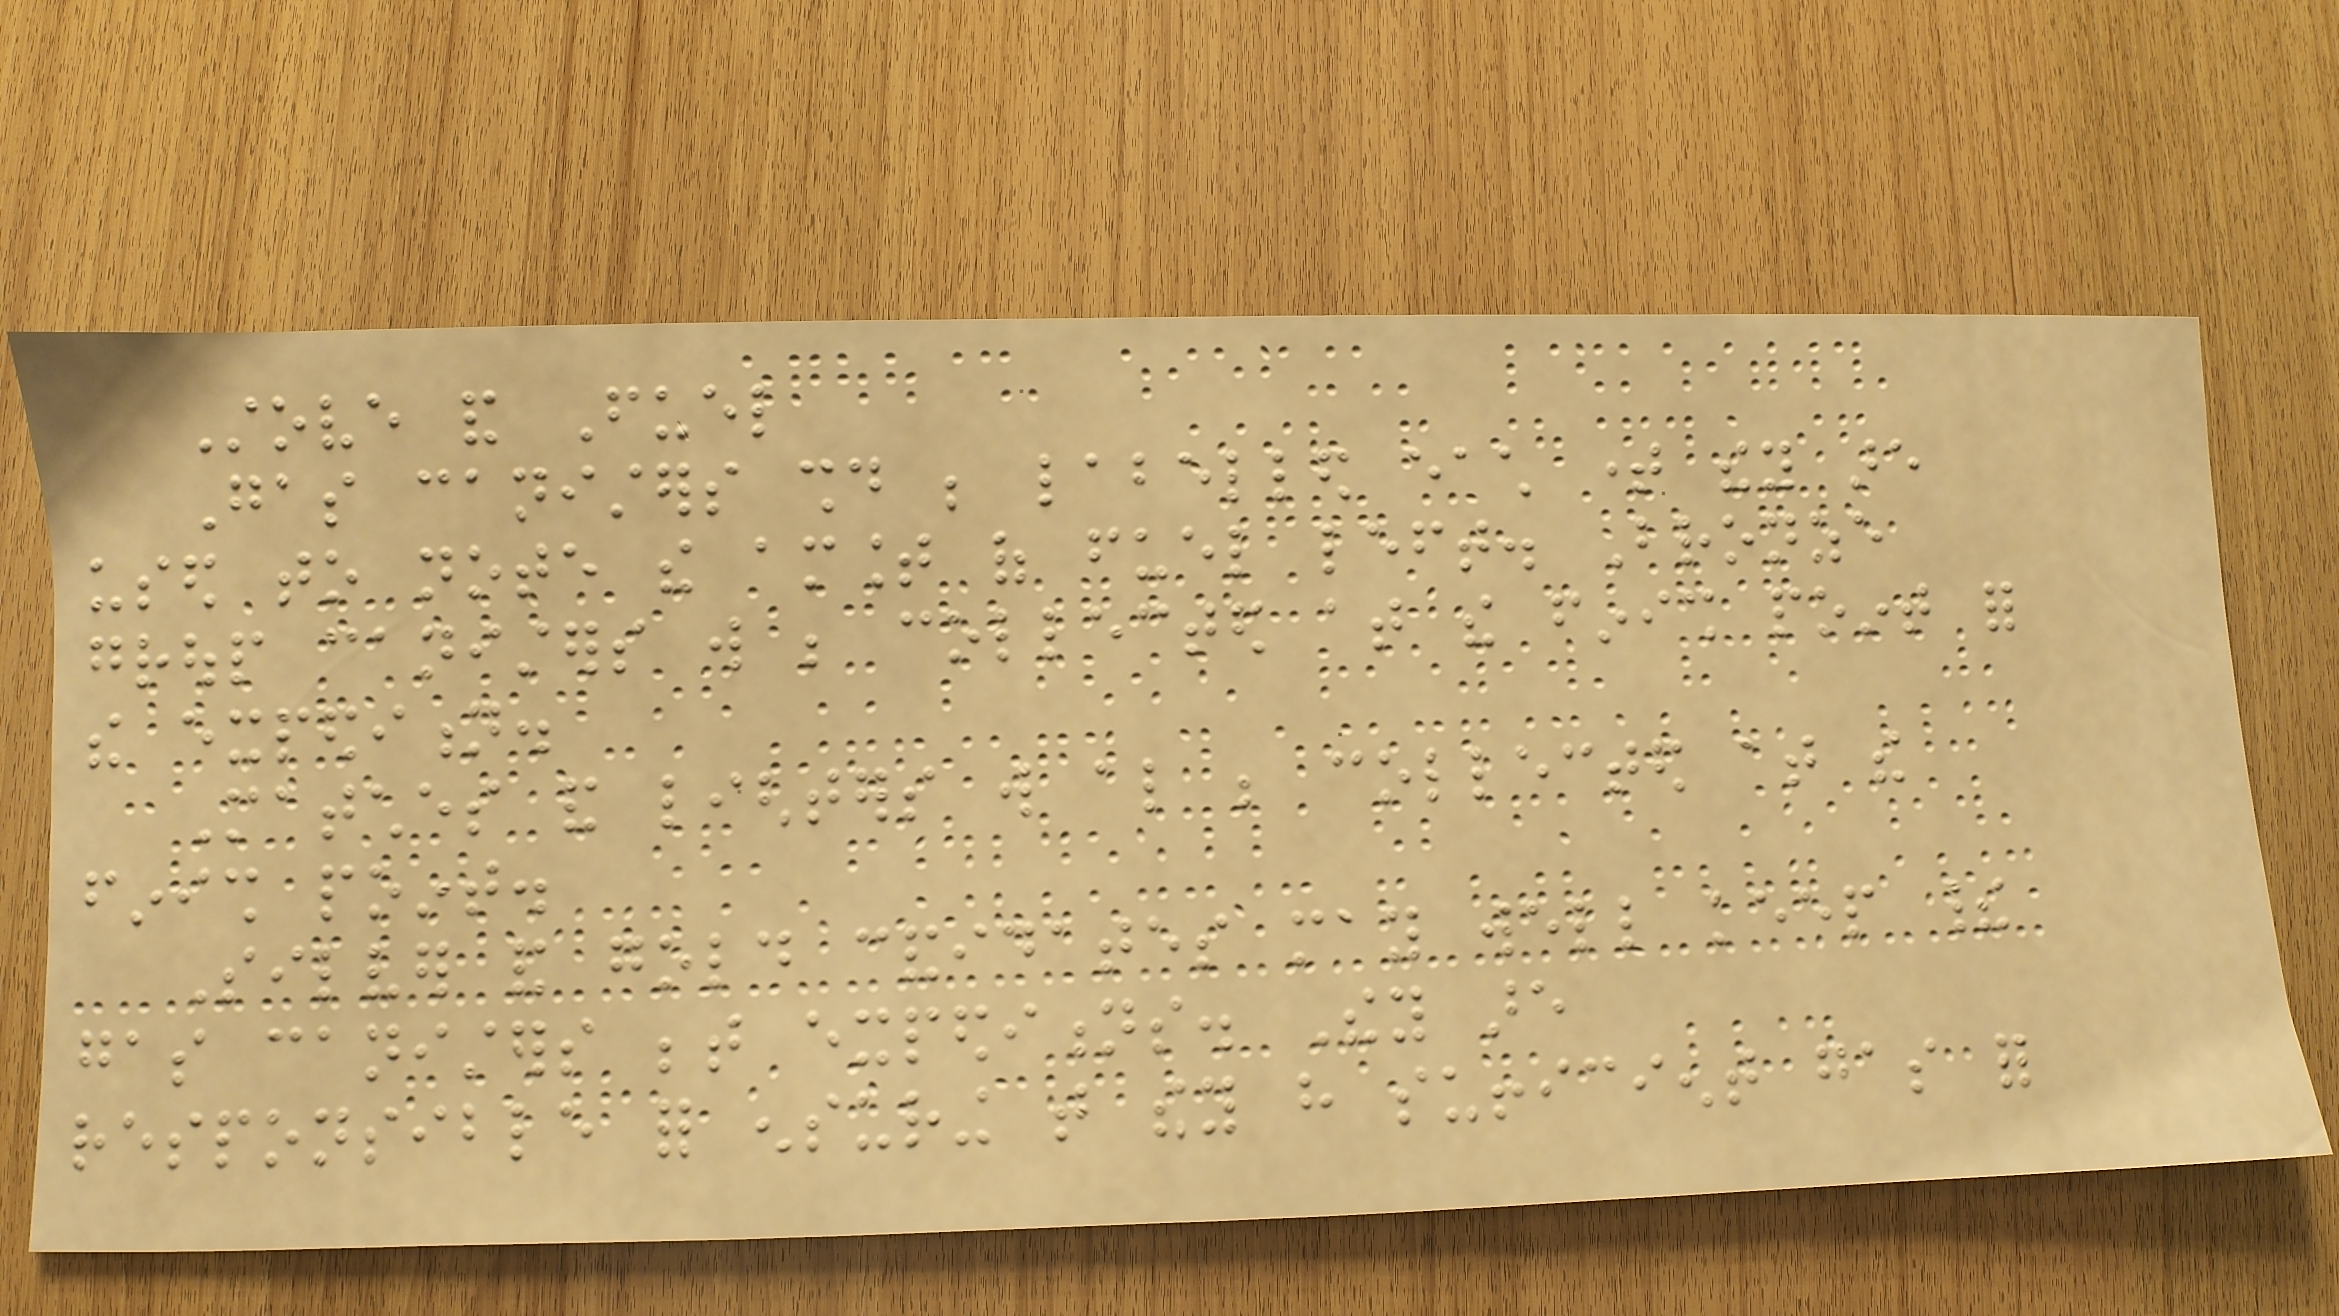Stove and Fuel
Gas canisters should be labelled each time they are
used to note the amount of fuel left. Bronze
group canisters will be collected at the finish point for
the expedition.
Matches and lighters will also be collected at the
finish point.
Silver and gold candidates may well keep their
gas canisters between expeditions. They are
responsible for ensuring that they have sufficient gas for
